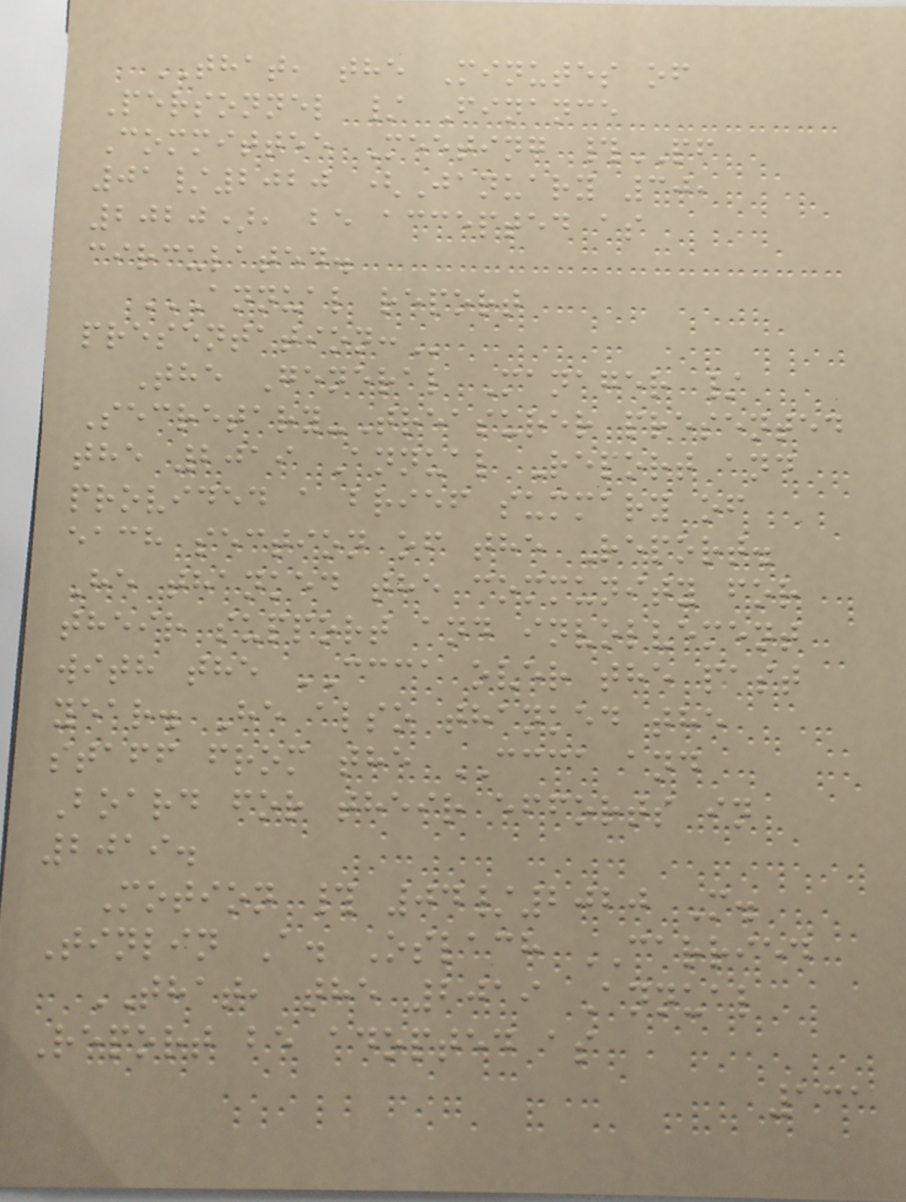THAT, the Minutes of
Personnel / Finance
Committee Meeting #PF
01/2020 (January 30,
2020), be accepted as
circulated.
ANNUAL REPORT
PRESENTATION:
The General Manager /
Secretary-Treasurer presented
the 2019 Annual Report and
provided a brief summary of
each section of the Report.
He thanked the community for
their support and involvement
with the CCCA over the past
year. He also thanked the
staff from the CCCA and
Board for their efforts in
2019.
Motion # 04/2020 M.
Tinlin A. Oslach CARRIED
THAT, the 2019 Annual
Report be adopted as
131
